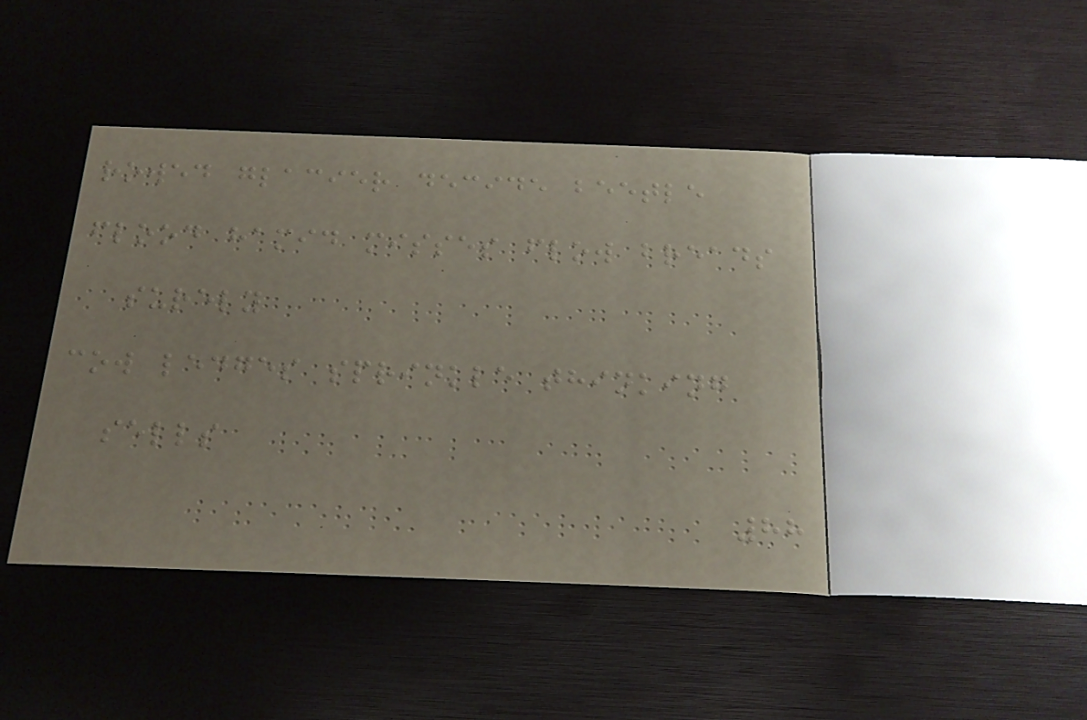rowed glacier decide beetle
flood hamid misses flow breads
surely
cow ledges sprinkle thinking
sells
88
